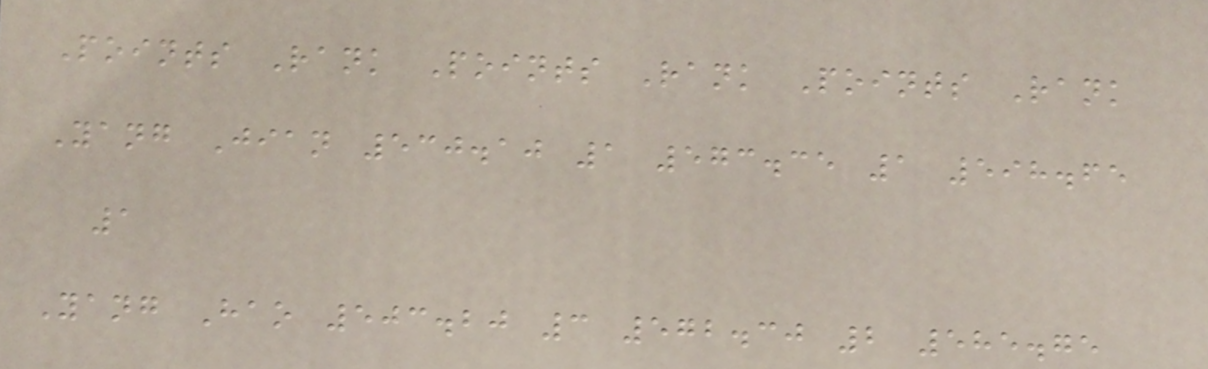Points Rank Points Rank Points Rank
Yang Jian 530.10 1 573.35 1 598.65
1
Yang Hao 503.20 3 572.30 2 585.75
